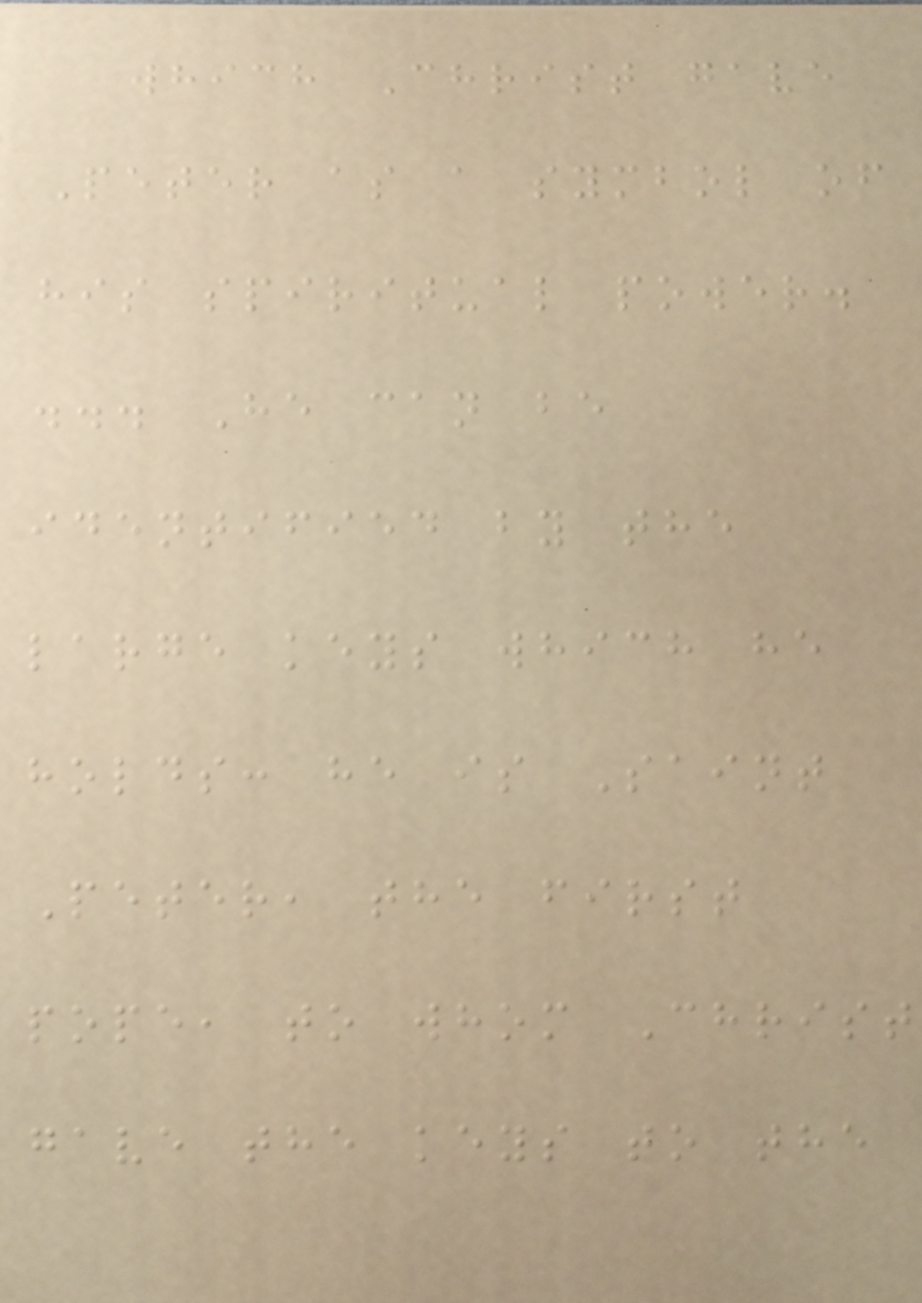which Christ gave
Peter as a symbol of
his spiritual power.
... He can be
identified by the
large keys which he
holds: he is Saint
Peter, the first
pope, to whom Christ
gave the keys to the
